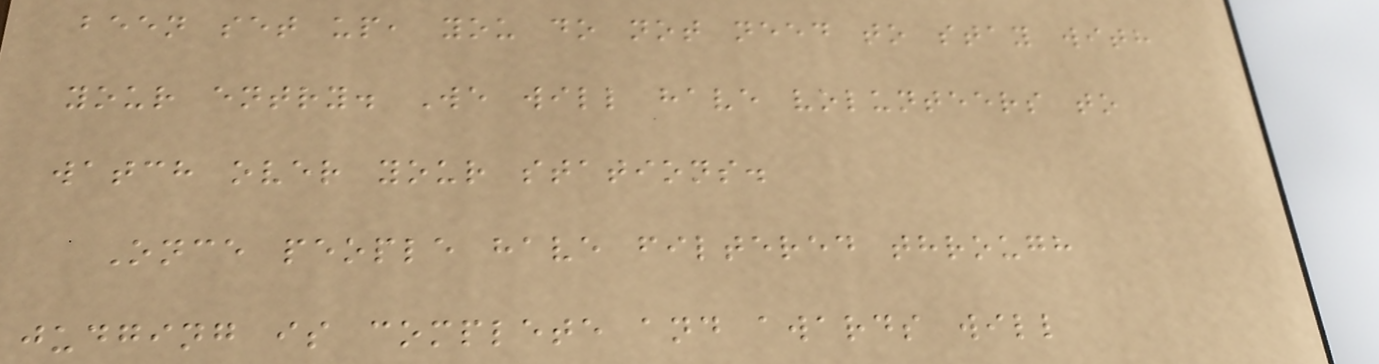been set up, you do not need to stay with
your entry. We will have volunteers to
watch over your stations.
Once people have filtered through
judging is complete and awards will
